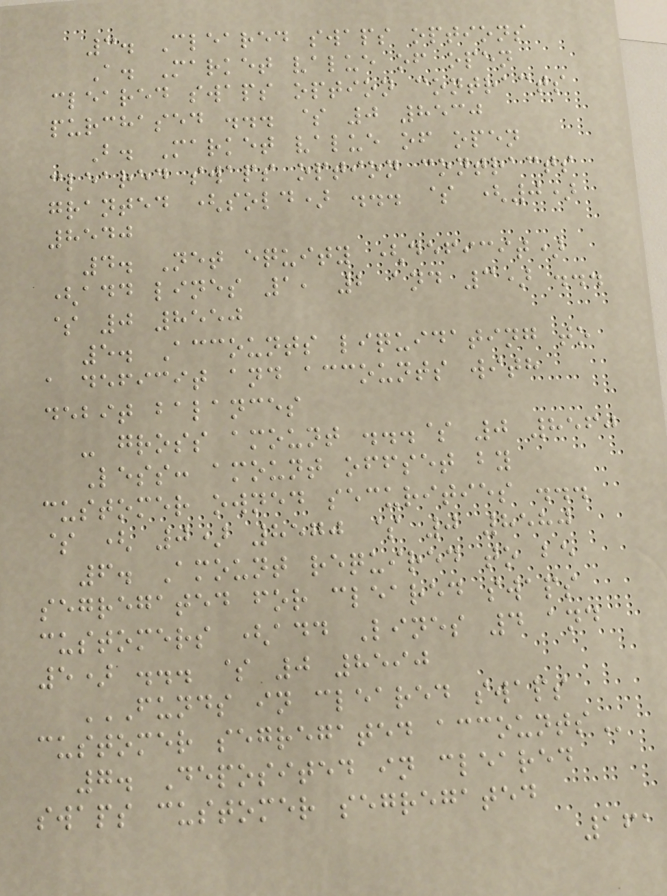3. Cleared swaps options
A. Market value of open
cleared swaps option contracts
purchased ... $ 0 8530
B. Market value of open
cleared swaps option contracts
granted (sold) ... $ (0)
8540
4. Net equity (deficit)
(add lines 1, 2 and 3) ...
$ 0 8550
5. Accounts liquidating to
a deficit and accounts with
debit balances
- gross amount ...$ 0 8560
Less: amount offset by
customer owned securities ...
$ ( 0) 8570 $ 0 8580
6. Amount required to be
segregated for cleared swaps
customers (add Lines 4 and
5) ... $ 0 8590
FUNDS IN CLEARED SWAPS
CUSTOMER SEGREGATED ACCOUNTS
7. Deposited in cleared
swaps customer segregated
161
